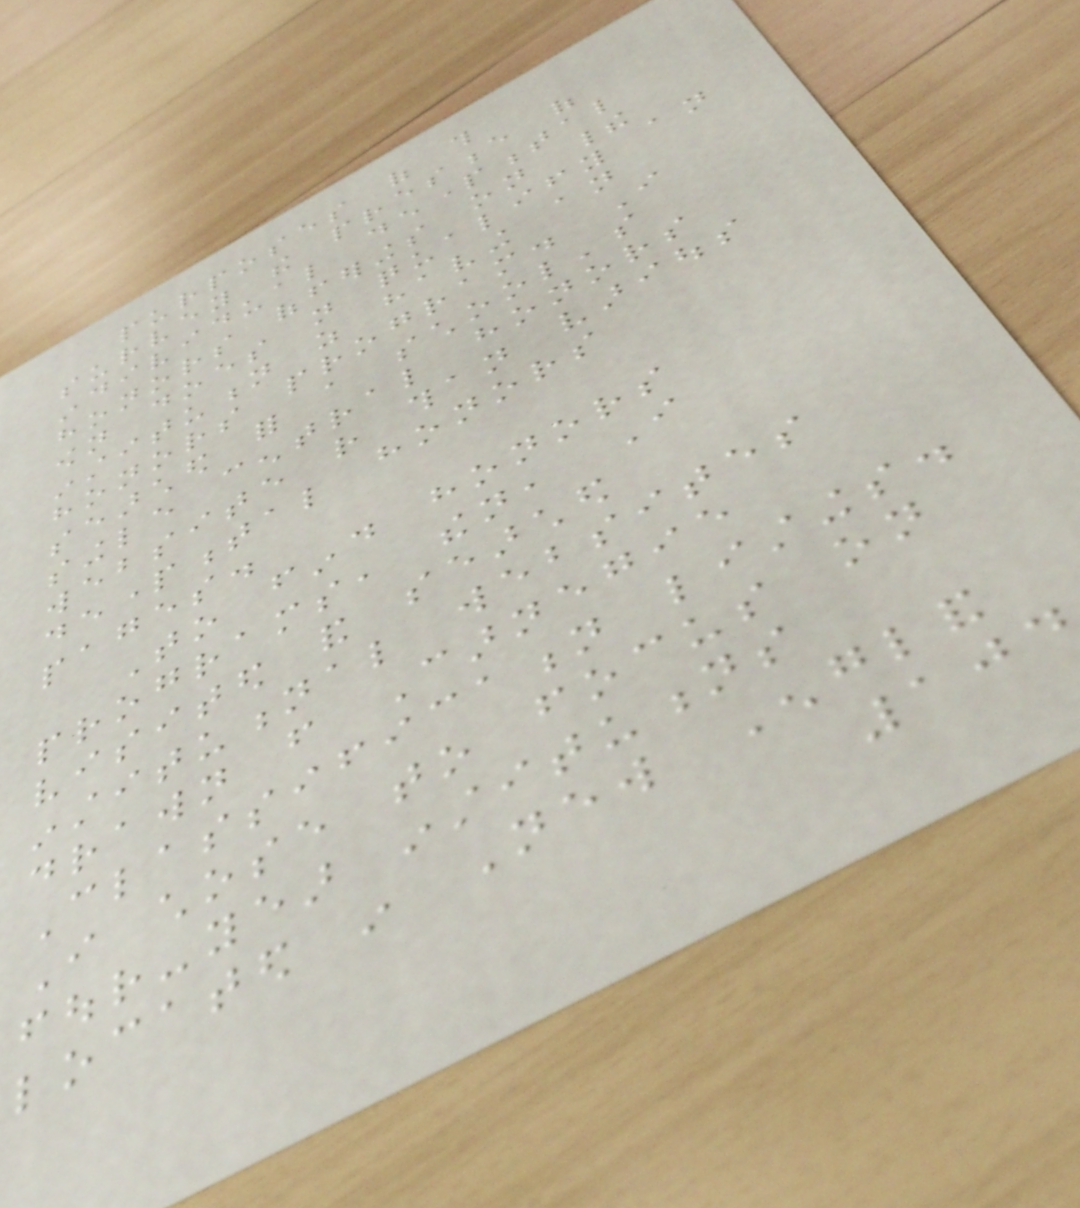purposes of this
survey the presence of
individual departmental
honors offerings on their
own does not qualify an
institution as having an
honors program. I
searched for a school's
single central honors
website rather than various
departmental honors
pages.
To find honors
programs, then, I
visited and searched
institutional websites
drawn from Carnegie
Classification listings.
I chose to focus on
four-year institutions
located in New England
104
